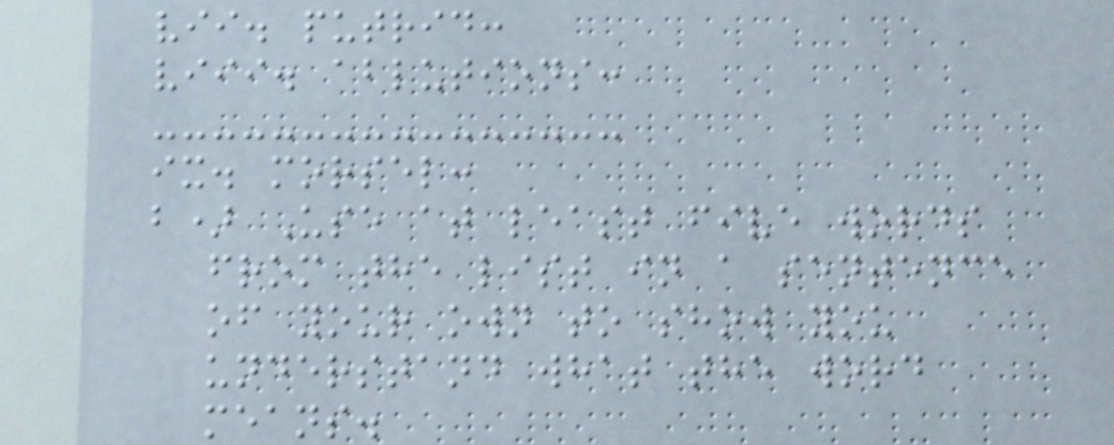vii. putrid:
viii. ablutions:
ix. morsel:
b) Use at least five words
from the list in a sentence
of your own to show you
understand what the word
means.
